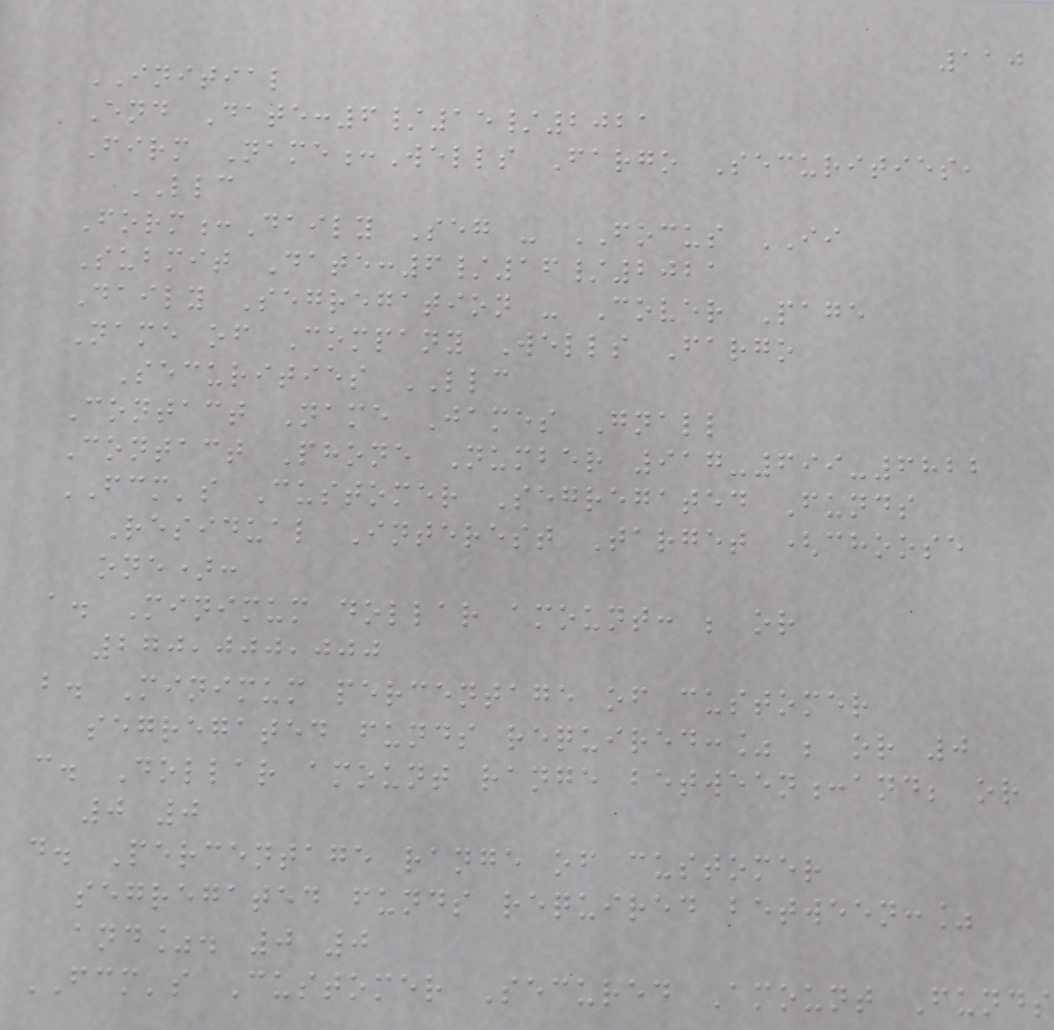110
INITIAL
End Date:6/15/2021
Firm Name:Wells Fargo Securities,
LLC
Form:Daily Seg - FOCUS II
Submit Date:6/16/2021
Daily Segregation - Cover Page
Name of Company Wells Fargo
Securities LLC
Contact Name James Gnall
Contact Phone Number 917-699-6822
FCM's Customer Segregated Funds
Residual Interest Target (choose
one):
a. Minimum dollar amount: ; or
270,000,000
b. Minimum percentage of customer
segregated funds required:% ; or 0
c. Dollar amount range between:and; or
0 0
d. Percentage range of customer
segregated funds required between:%
and%. 0 0
FCM's Customer Secured Amount Funds
